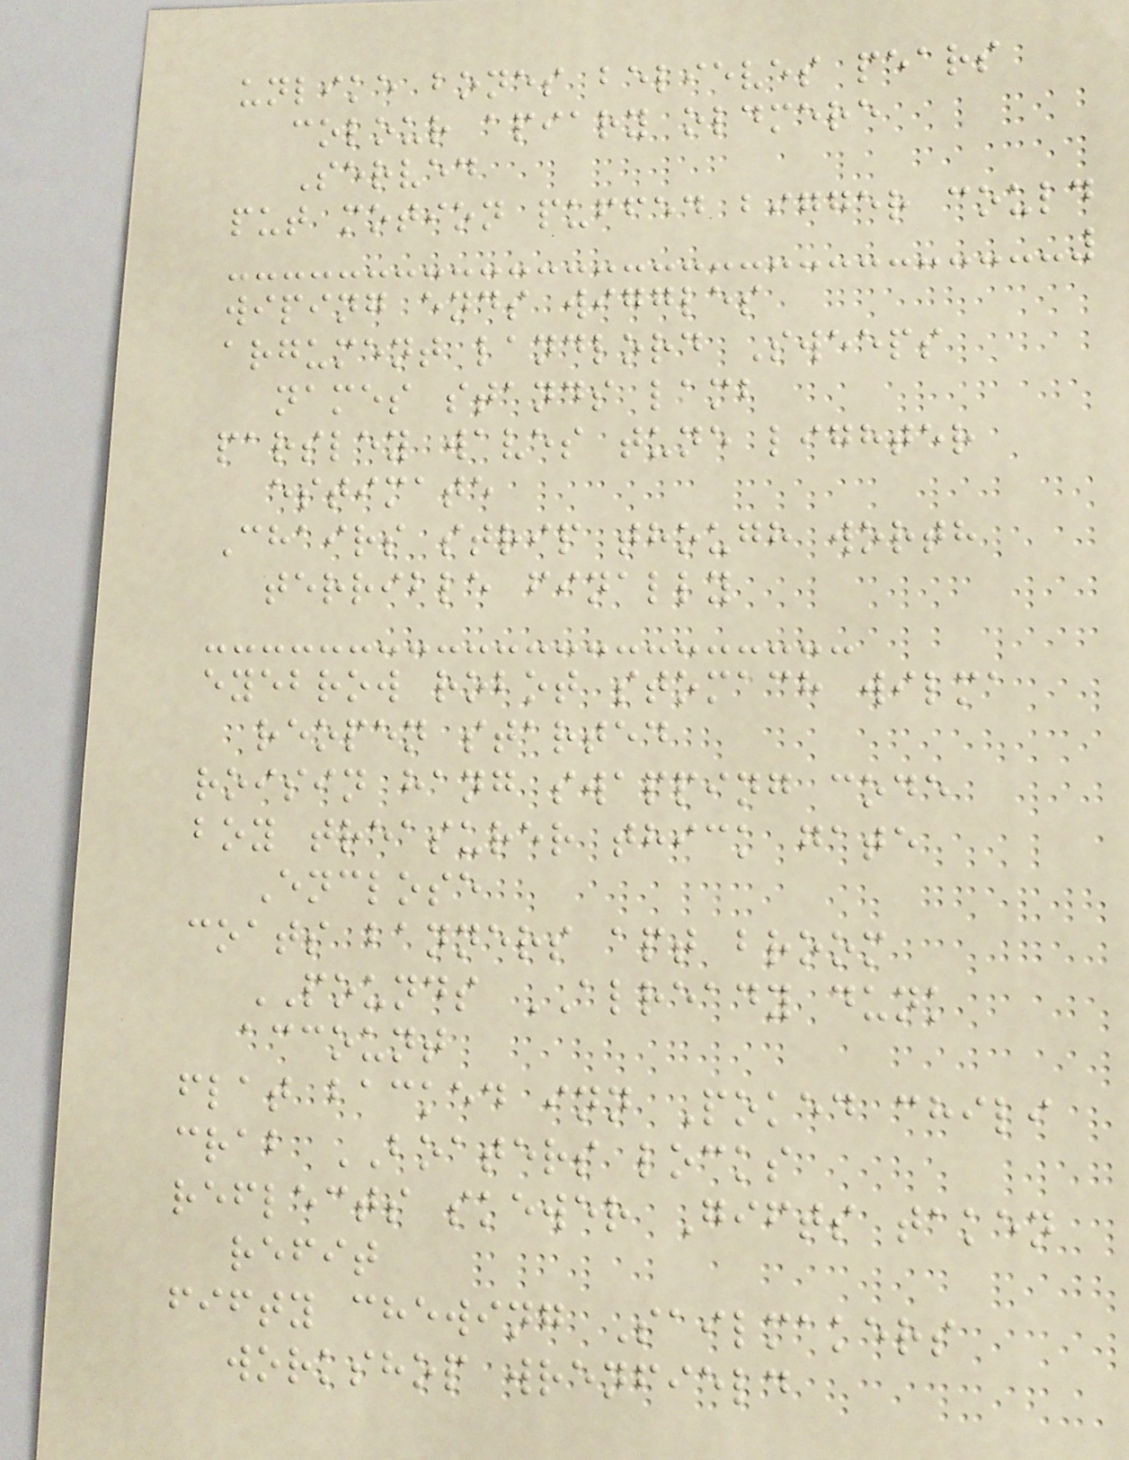unlike bones believes pears
colour apiary oldmere
Served
put motion puffed bigger could
wiping ends wiggles
argument landlord Sweeps
names stands lamb
parsley waves tune lighter
estimate
Chairs strip though worth
terrible finally
eyebrow robot stomach wilma
reopen started
roisin hang swapping code
boy treasurer thick gate
Enclose
coats banners apt broom
POUNDS ALREADY dunk
account
flat backed inn Poked chili
crab BOATERS locks
reflects skewer Gifts taken
refit
fifty chewing Sailmakers
workshop wrenfield
